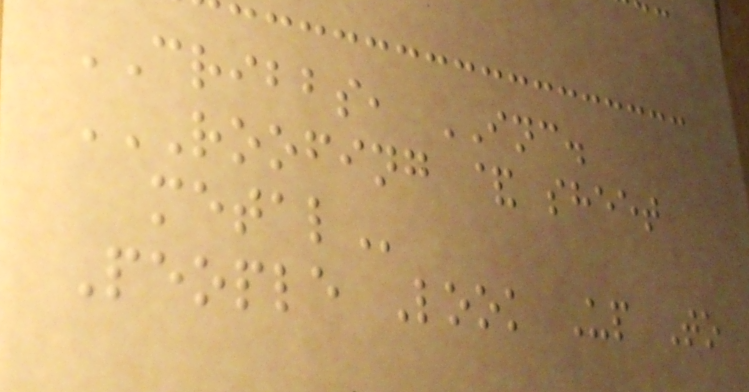CRIBBS, INC.
ROOFING & SHEET
METAL
People Look Up To
